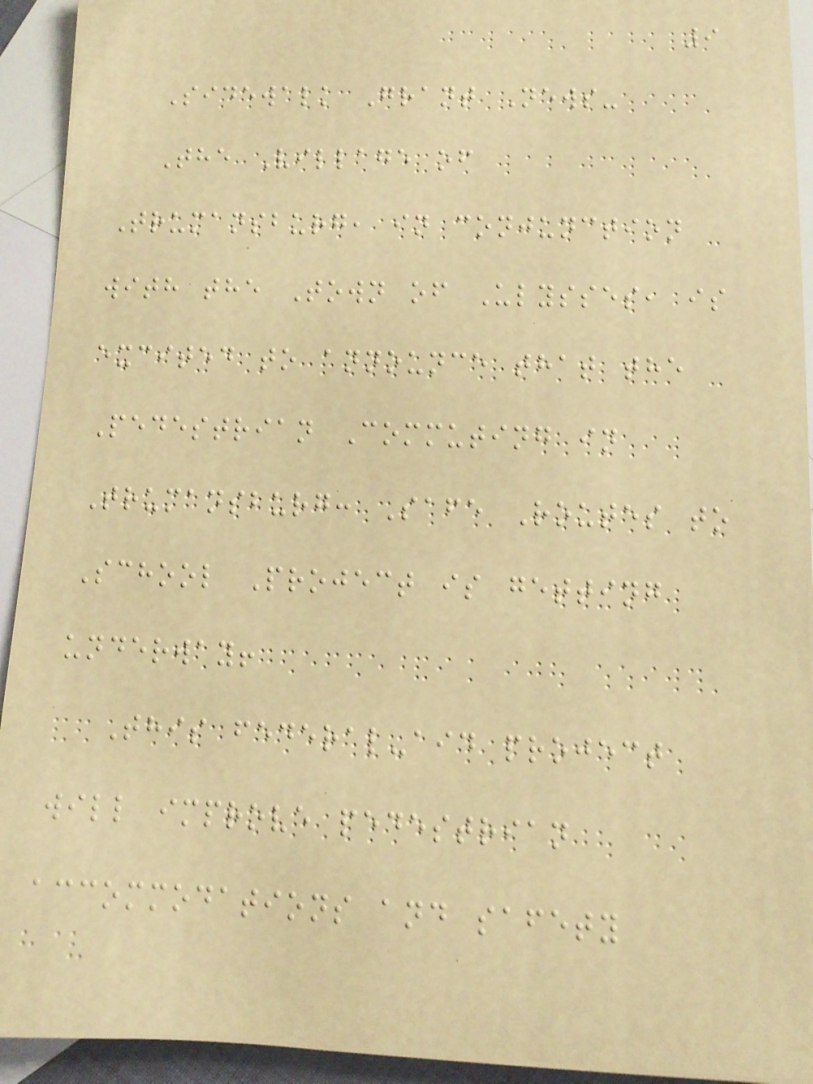9
Sidewalk Grant News-
The Village of
Trumansburg, in conjunction
with the Town of Ulysses, is
excited to announce that the
Pedestrian Commuting in
Trumansburg: Safe Routes to
School Project is getting
underway!
This federal-aid project
will improve pedestrian
accommodations and safety
